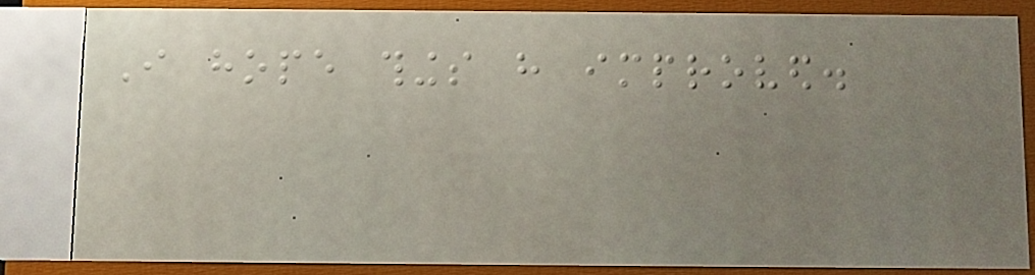I hope things have improved.
